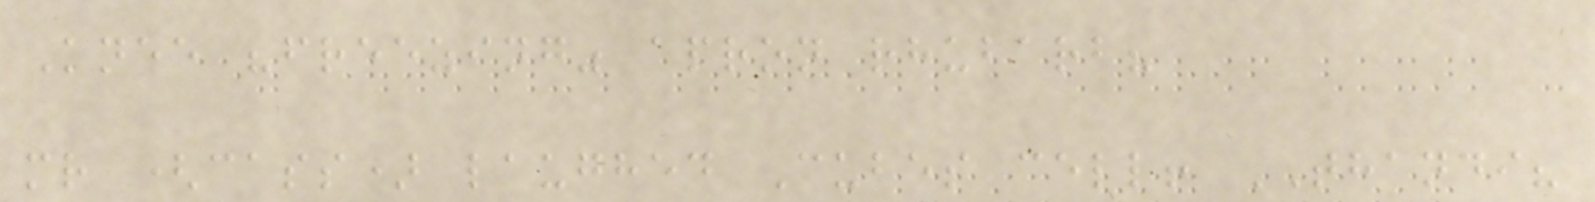Knee "freezing" apron rhubarb?
mr (cass) laughed Cubes cell! THANDI?
